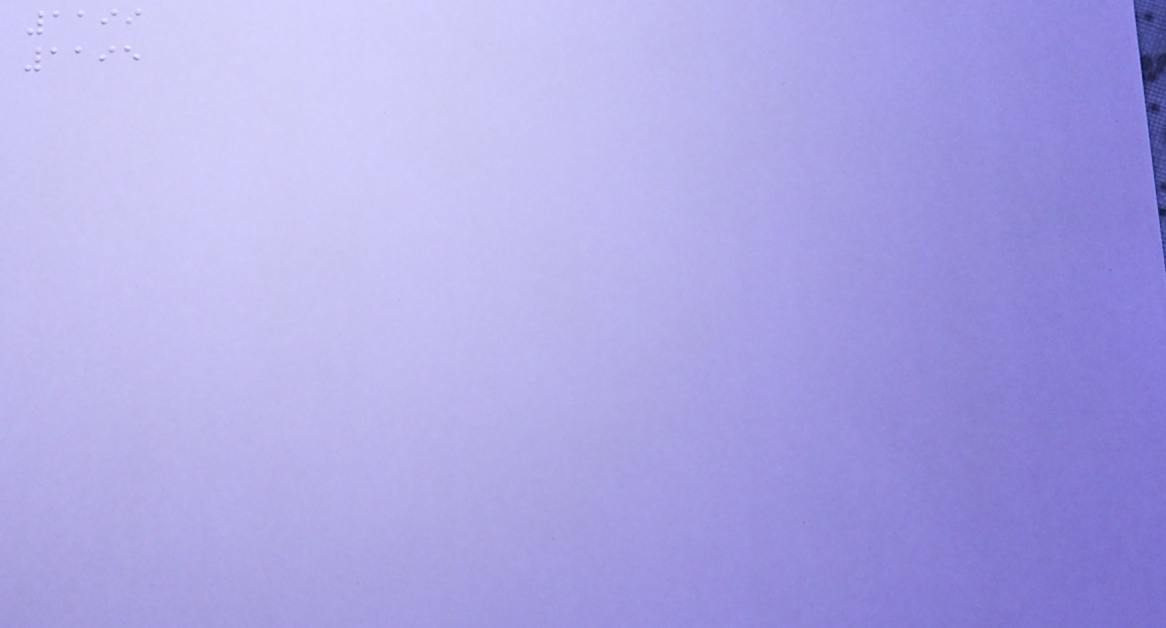1199
1195
